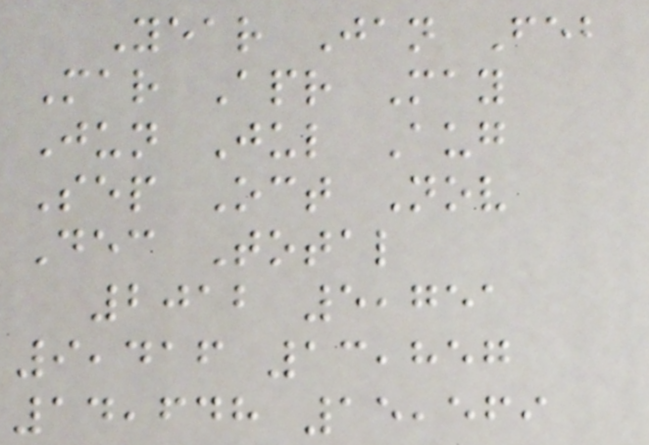Year Jan Feb
Mar Apr May
Jun Jul Aug
Sep Oct Nov
Dec Total
2012 5,751
9,416 13,857
14,648 15,569
